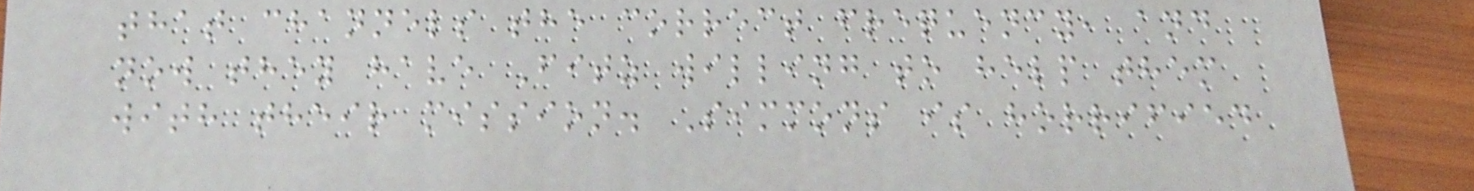that channels the correct frequency, and
now they have Fitz willing to help them
with their mission. Simmons is horrified
